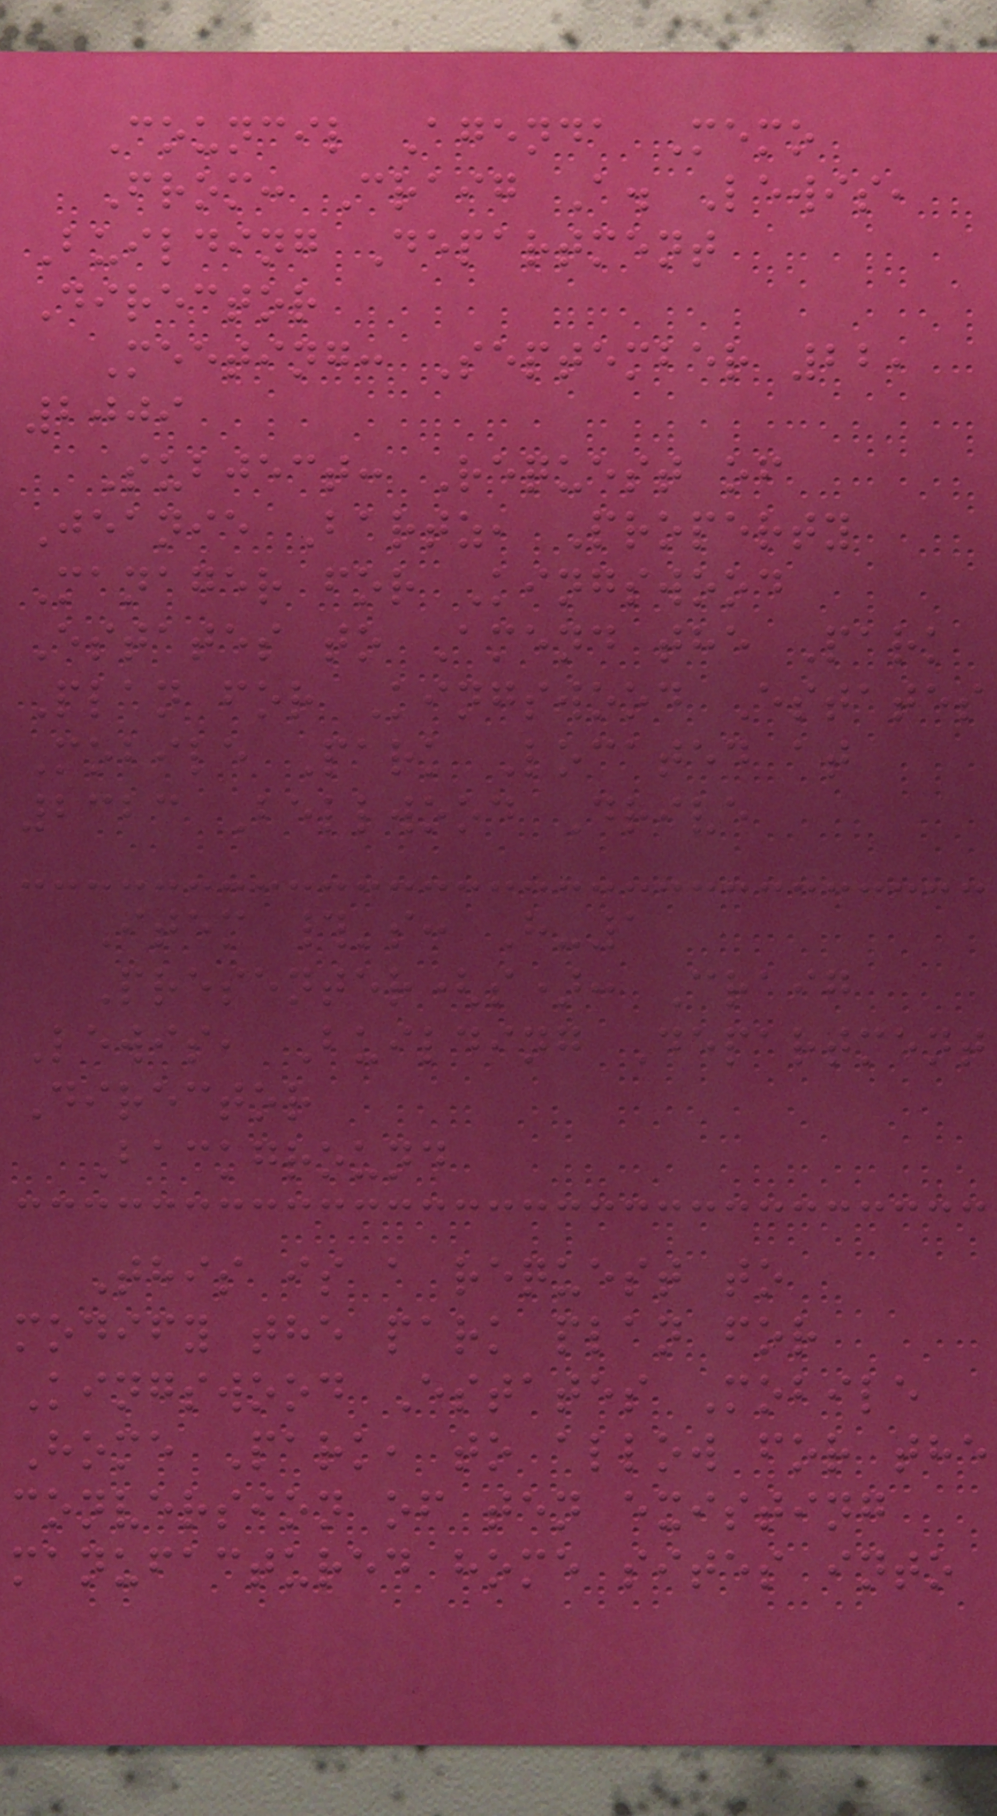Council Agenda Memo
From: Craig A. Lewis,
Building Department
Director
Meeting: September 22,
2009
Subject: Request of
Jeanie Bartz, Property
Manager for Kingswood
Estates to Amend the Park
Plan for Kingswood Estates
Mobile Park Located at
2323 Bellwood Drive
Item #'s: H-1
Presenter(s): Craig
Lewis, Building Department
Director
Background
This is a request to
modify the park plan for
Kingswood Estates Mobile
Home Park, to allow for the
conversion of ten existing
manufactured home sites into
